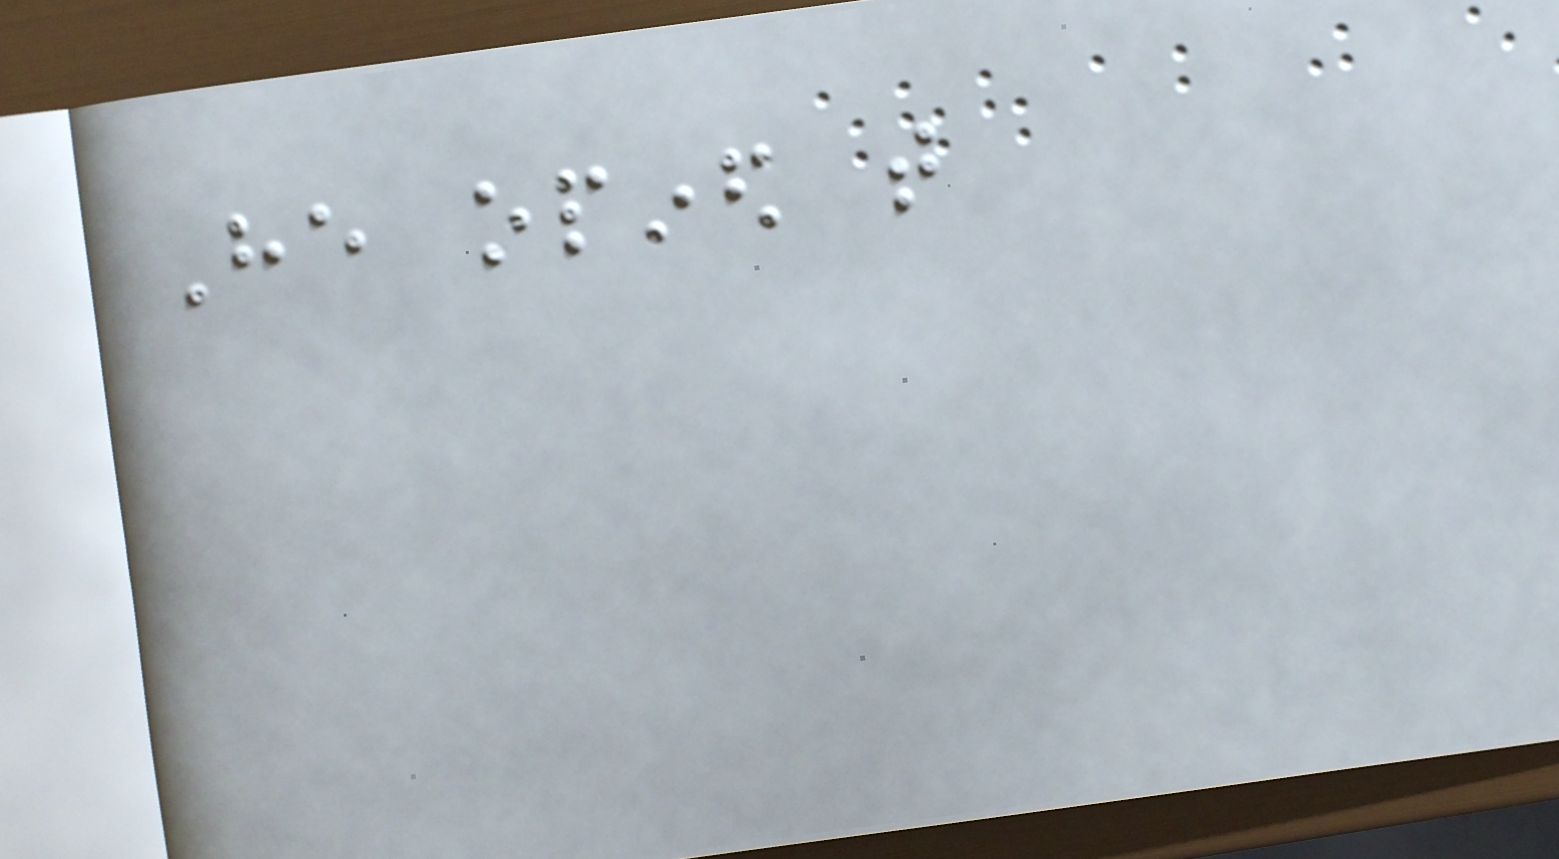He opined that
